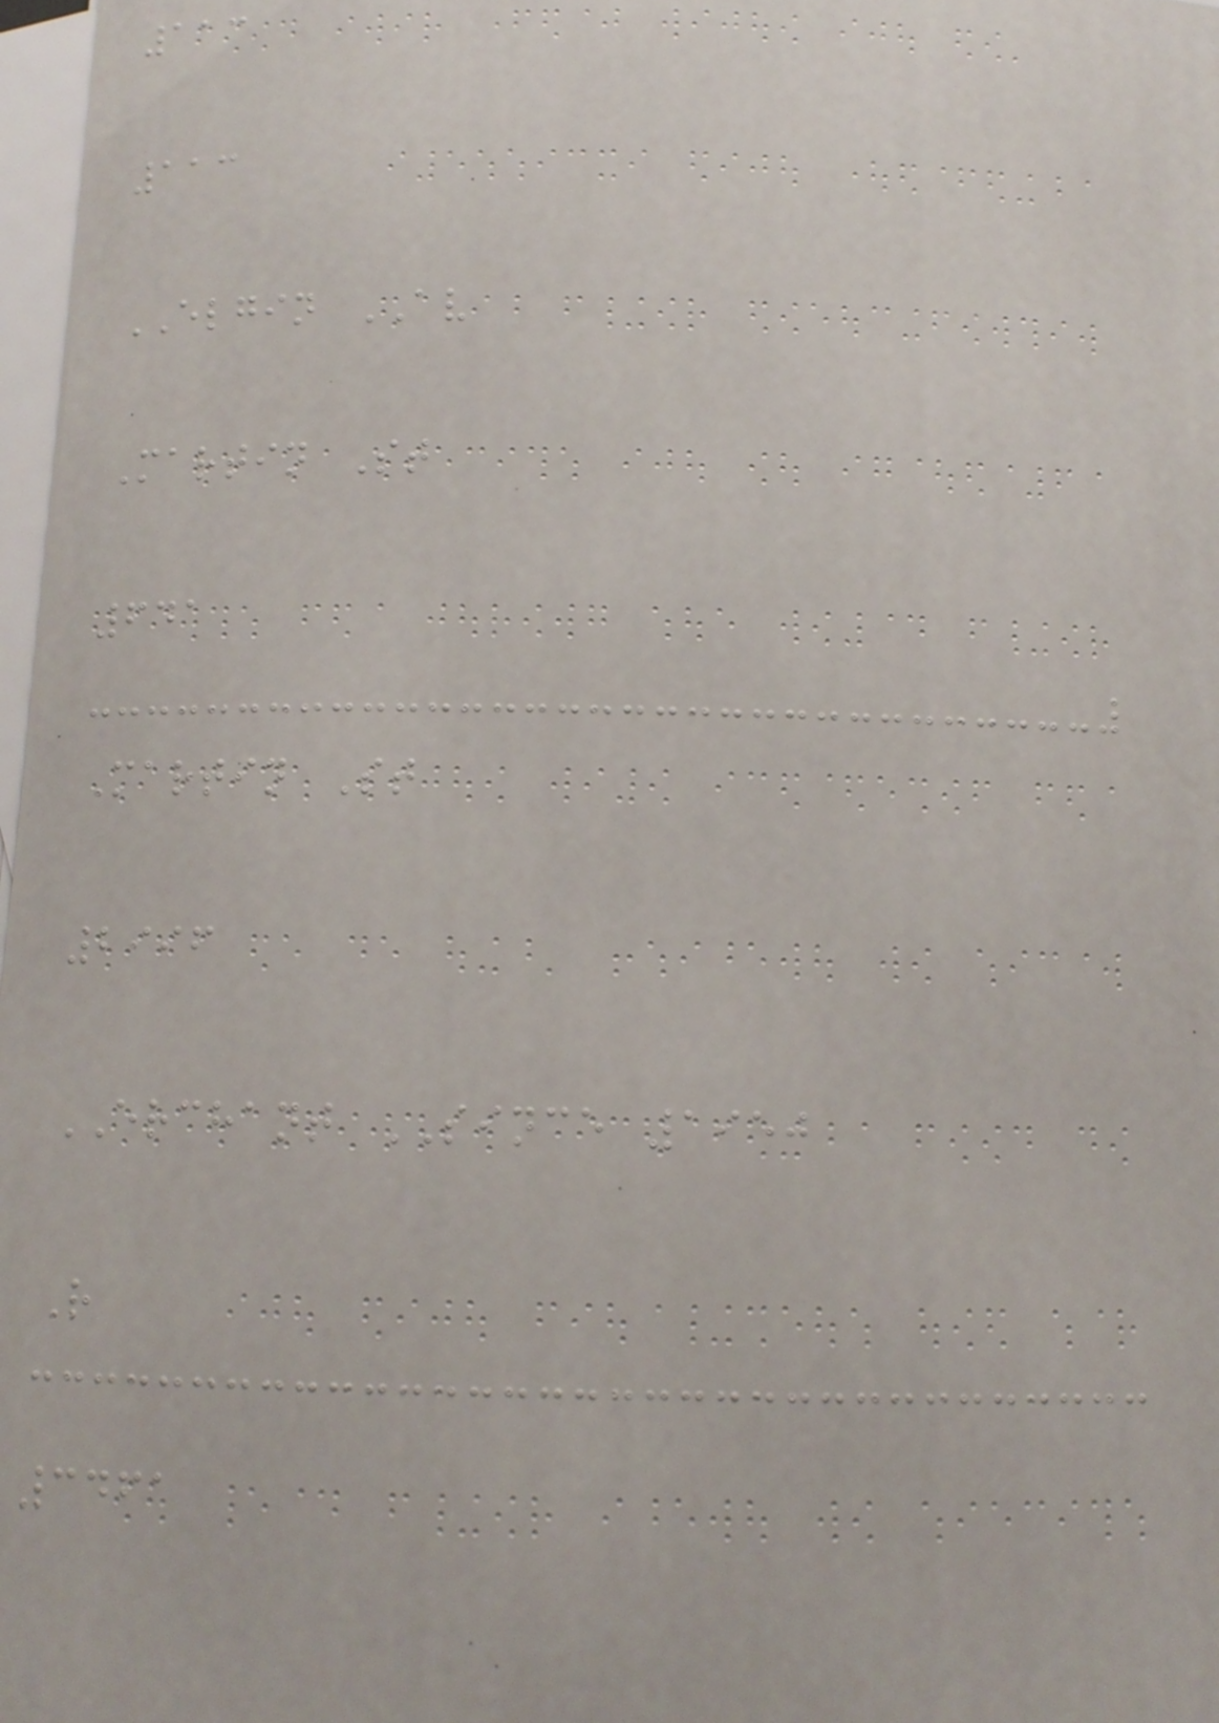113
113
ELGIN AV
Martin St
641
Martin St
2996
ERCHANT SINCE 1950
R
3461
